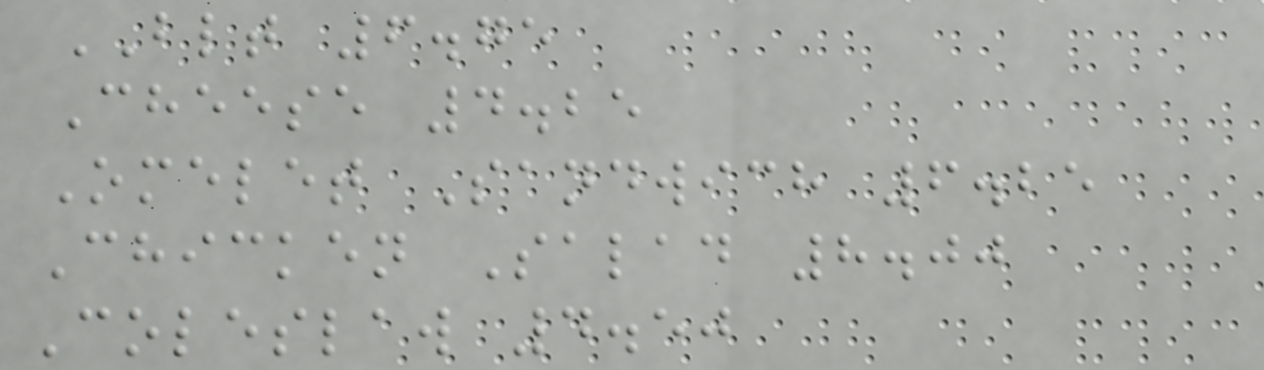BLT 6.75
Cheese 4.25
Omelet Sandwich 6.25
Chicken Salad 8.00
Coleslaw 4.50
